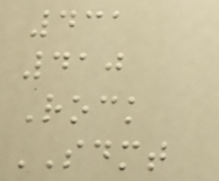431
410
Rock
SDMT
